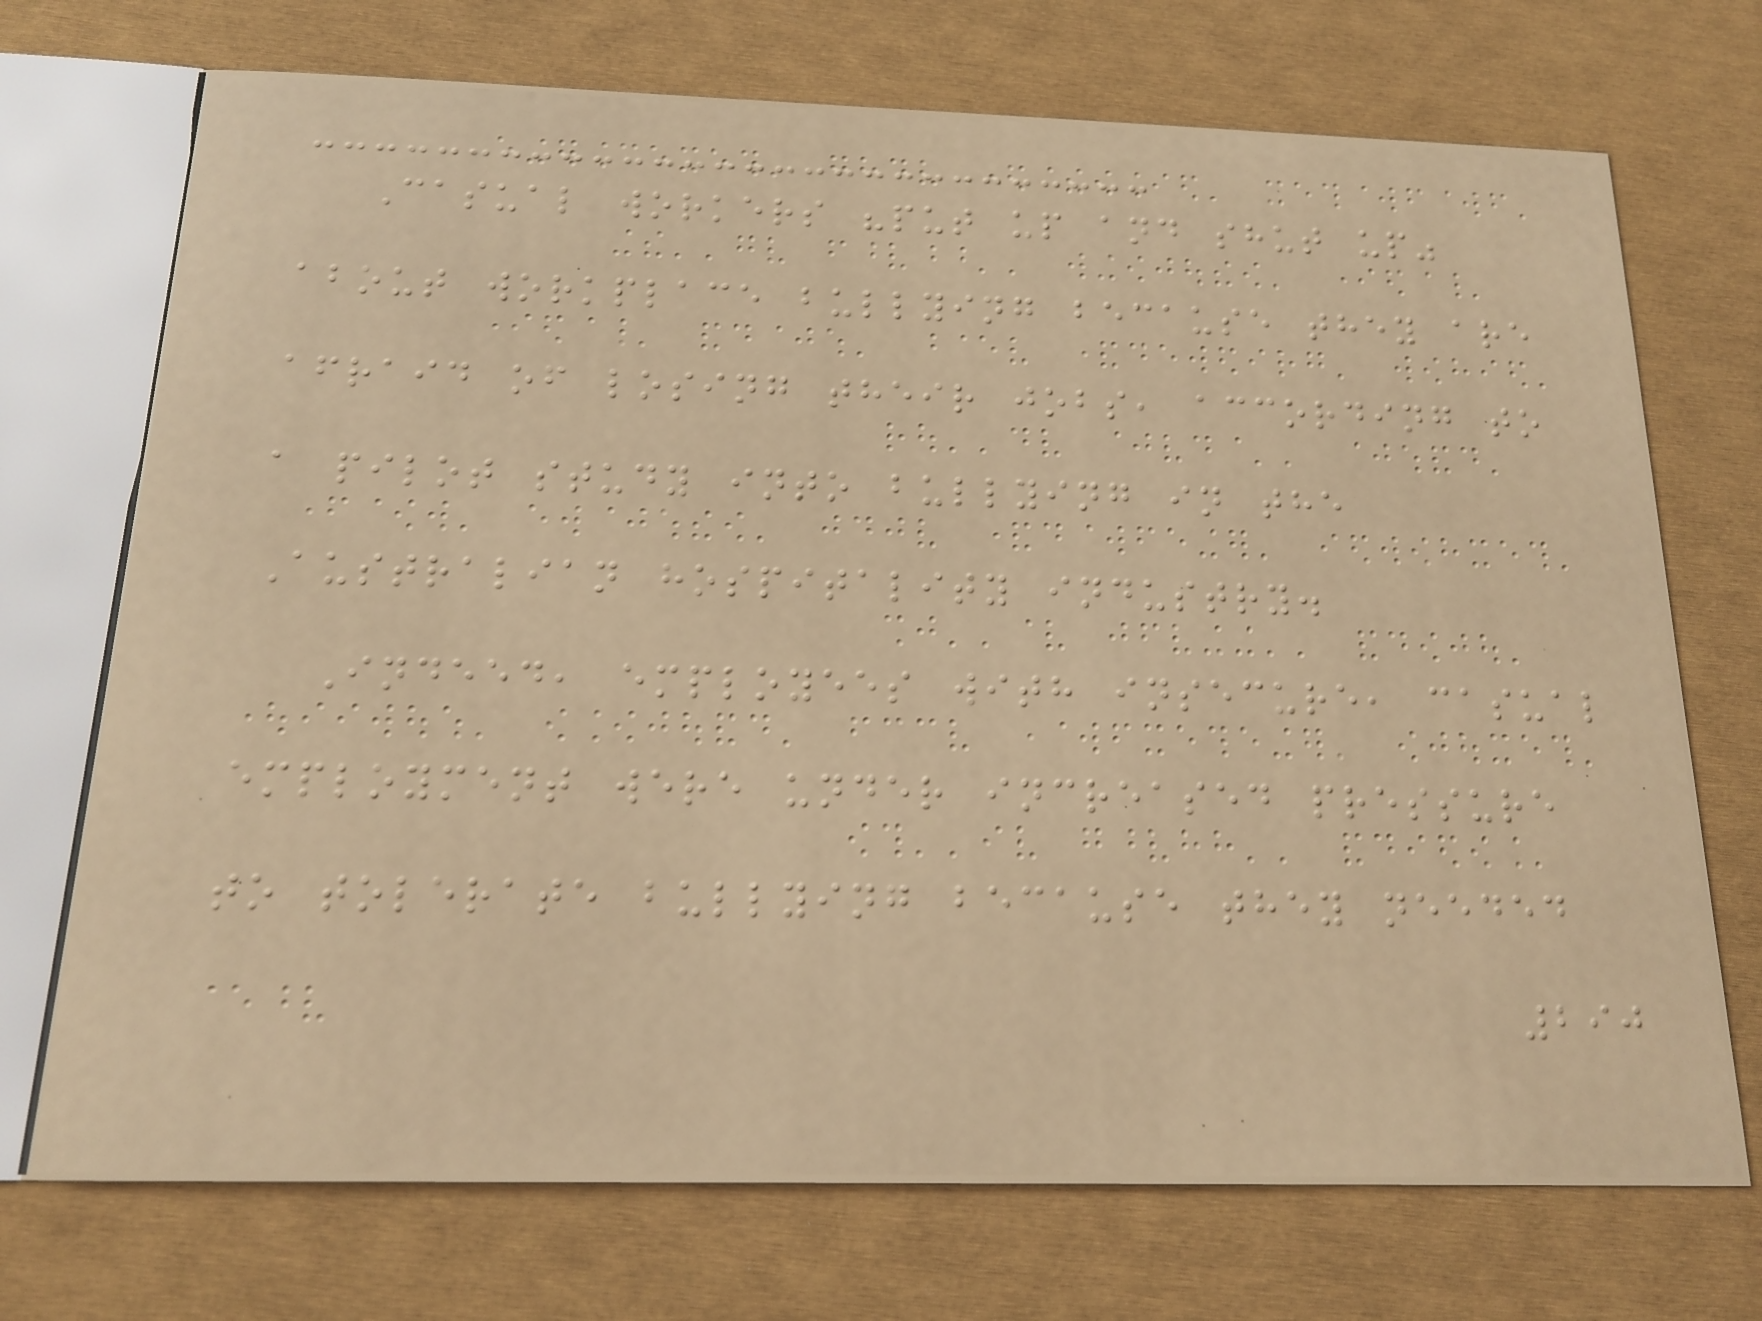Casual workers "put up and shut up"
about workplace bullying because they are
afraid of losing their jobs, according to
a pilot study into bullying in the
Australian hospitality industry.
Indeed, employees with insecure, casual
employment were under increased pressure
to tolerate bullying because they needed
290
